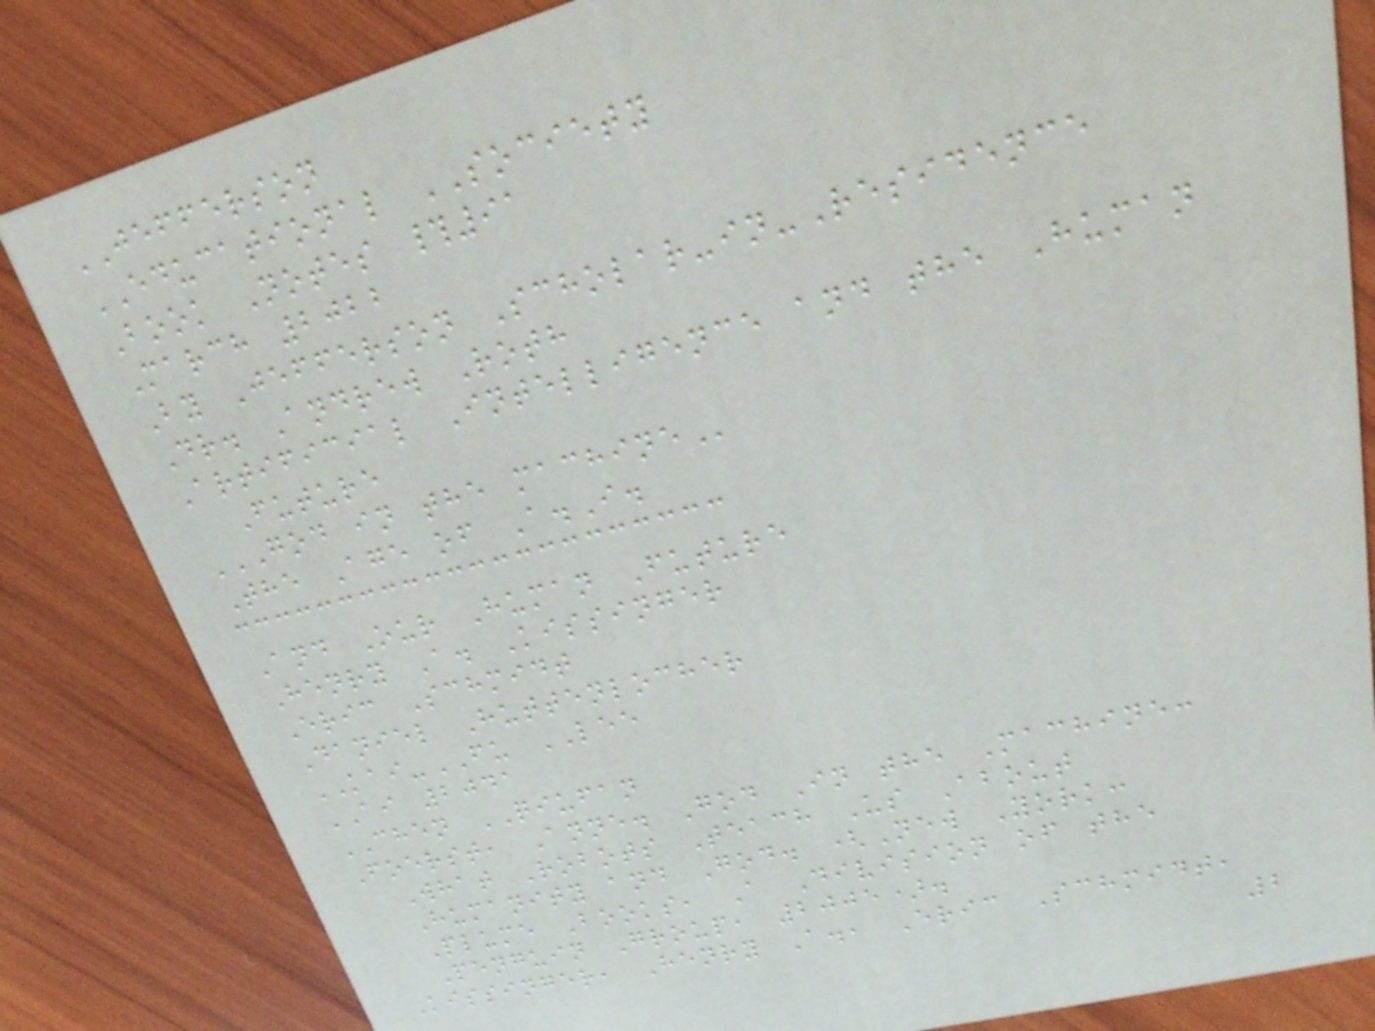JEFFERSON
EDUCATIONAL SOCIETY
Book Notes #91
March 2022
By Jefferson Scholar-in-Residence
Dr. Andrew Roth
Artificial Intelligence and the Human
Future
GOD IN THE MACHINE
The Age of A.I.
And Our Human Future
Henry A. Kissinger
Eric Schmidt
Daniel Huttenlocher
KAI-FU LEE
AI 2041
CHEN QIUFAN
Foerst, Anne. God In the Machine:
What Robots Teach Us About
Humanity and God. (New York:
Plume Books, A Division of the
Penguin Group, 2005).
Kissinger, Henry A., Eric Schmidt,
2
